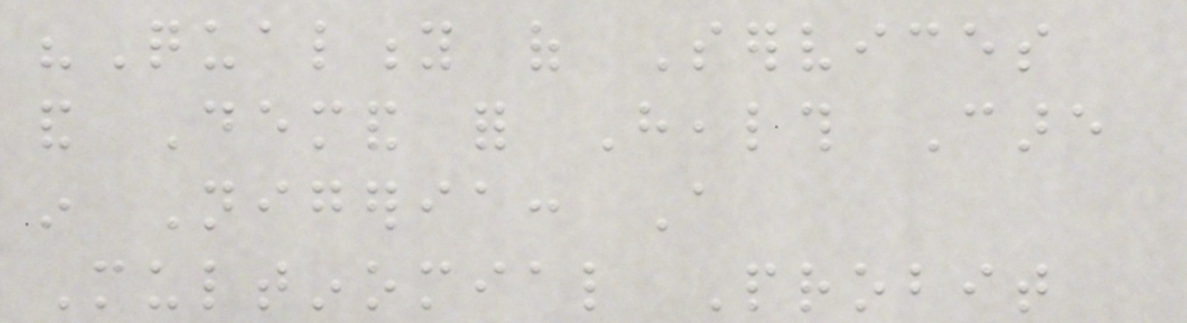"Quality of Services
and Demand for Health Care
in Nigeria: A
Multinomial Probit
